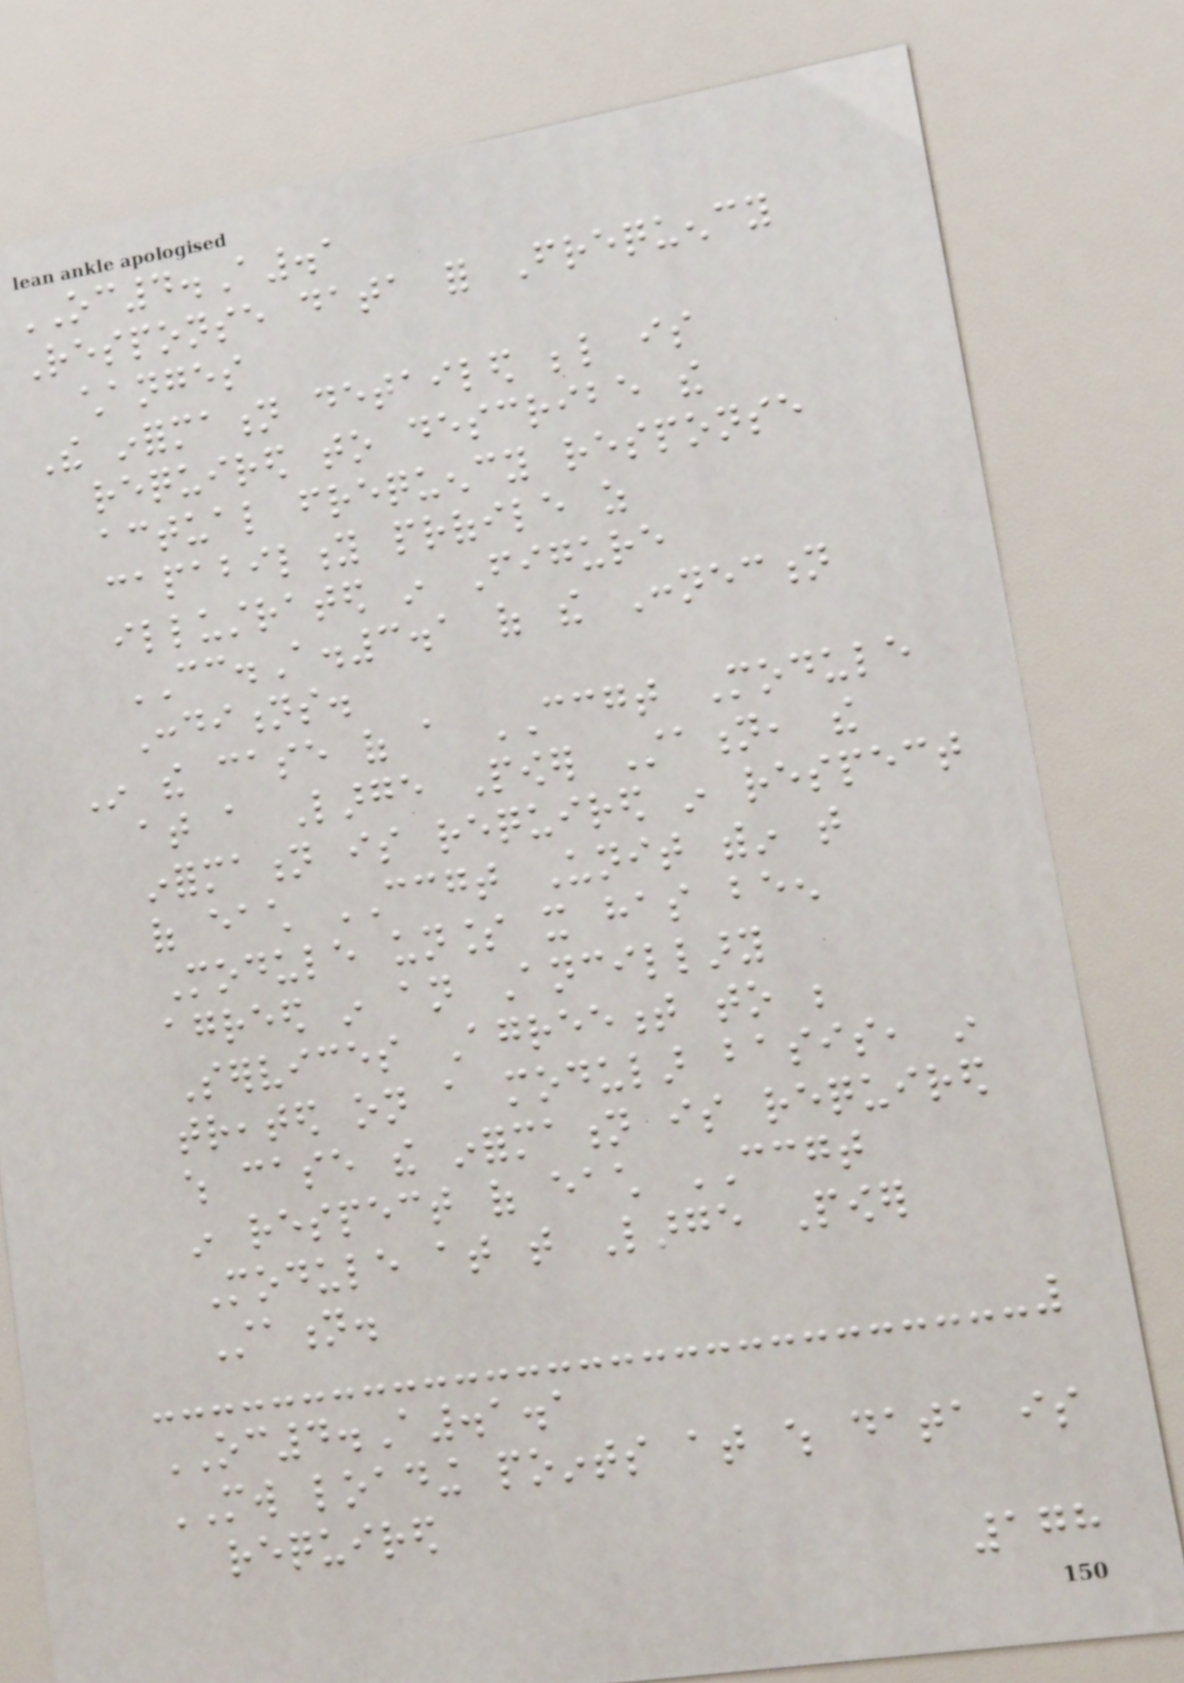OC4.A.1
Response data for Frequency
changes
The information detailed below is
required to describe the
actual frequency response
capability profile as
illustrated in Figure
CC.A.3.1 of the Connection
Conditions.
In the case of a CCGT Module
at a Large Power Station, the
information is required in respect
of each CCGT Unit within that
Module unless it has been
agreed in an Ancillary
Services Agreement to be
treated on a modular basis, in
which case the information is required
in respect of each CCGT
Module at that Large Power
Station.
OC4.A.1.1
MW loading points at which data is
required
178
